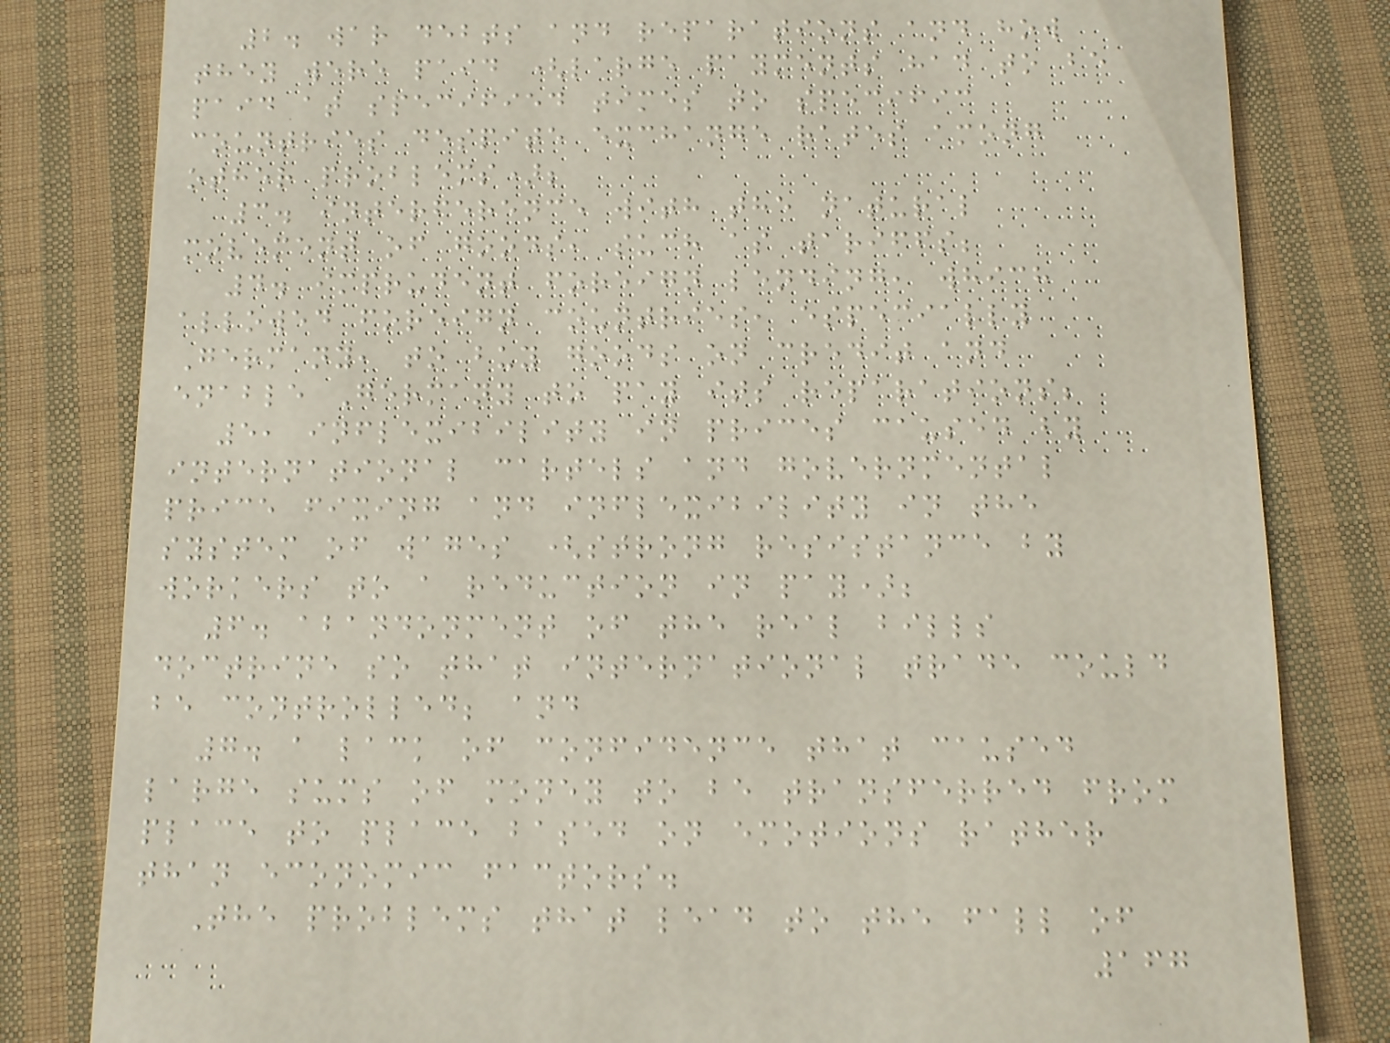2. war debts and reparations and how
they were paid (large payments had to be
paid at specified times to specific
countries despite exchange rates among
other problems);
3. interference with the natural
movement of goods, such as tariffs;
4. imprudent foreign lending, which
allowed foreign countries, especially
Germany, to buy goods on credit and
enable Germany to pay its reparations;
5, inflexibility in prices caused by
international cartels and governmental
price fixing and inflexibility in the
system of wages (strong resistance by
workers to a reduction in pay);
6. abandonment of the real bills
doctrine so that international trade could
be controlled; and
7. a lack of confidence that caused
large sums of money to be transferred from
place to place based on emotions rather
than economic factors.
The problems that lead to the fall of
167
